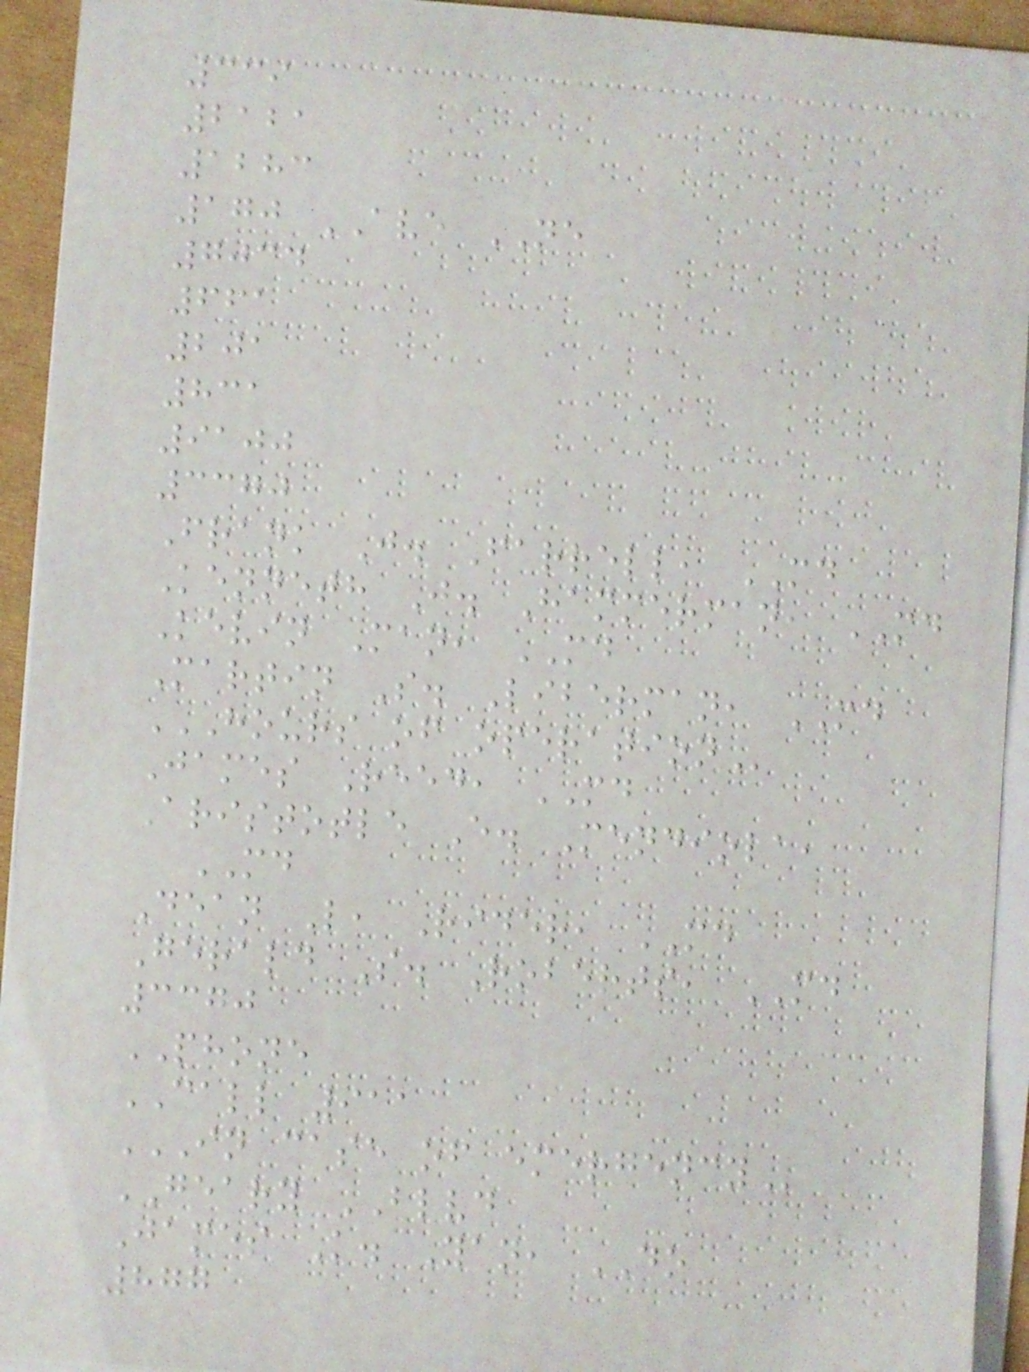339
2121
1283
170 AVE NE
7034
661
201
831
9100
3370
Frank J. Farrell, MD
Kenneth J. Hammerman, MD
Kevin Man, MD
Martin S. Liberman, MD
HOURS OF OPERATION
James Reed, MD
Aristotle E. Mendiola,
MD
Dean L, Rider, MD
Gerald S. Roberts, MD
3370
PHONE
CALL 911
IN CASE OF EMERGENCY
GEARY BLVD
James K. Yan, DO
877
